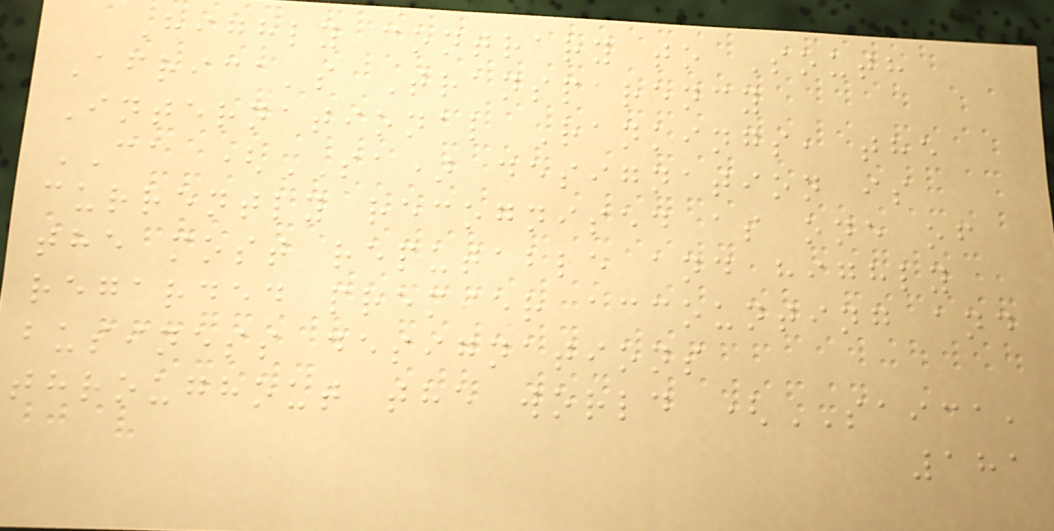Highly contrary to South
Africa's Transparency
International Rankings, the
CA (SA) designation is
currently recognised as one of
the most reputable and highly
regarded premier accounting and
business designations
throughout the world (SAICA,
181
